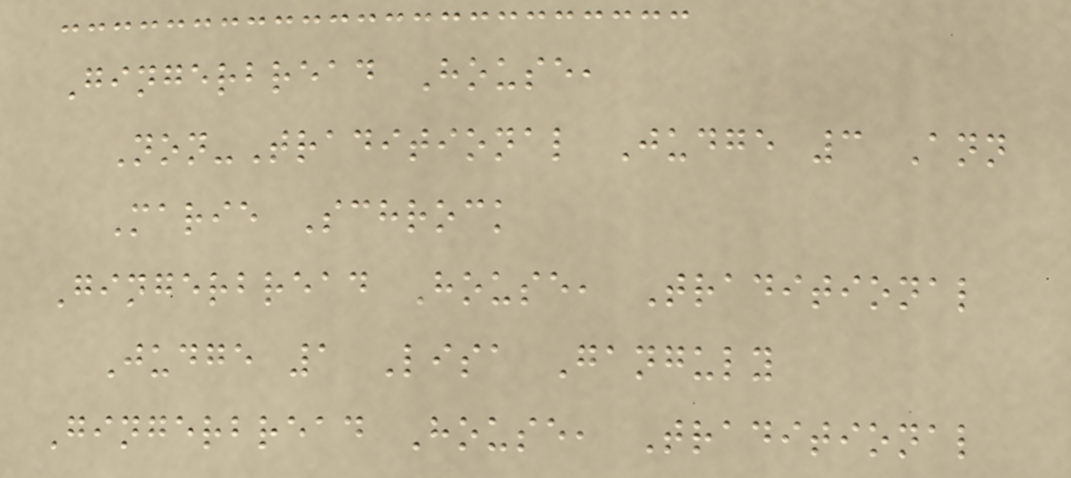Gingerbread House,
Non-Traditional Judge 3 Ann
Marie Schrock
Gingerbread House, Traditional
Judge 1 Lisa Ganguly
Gingerbread House, Traditional
